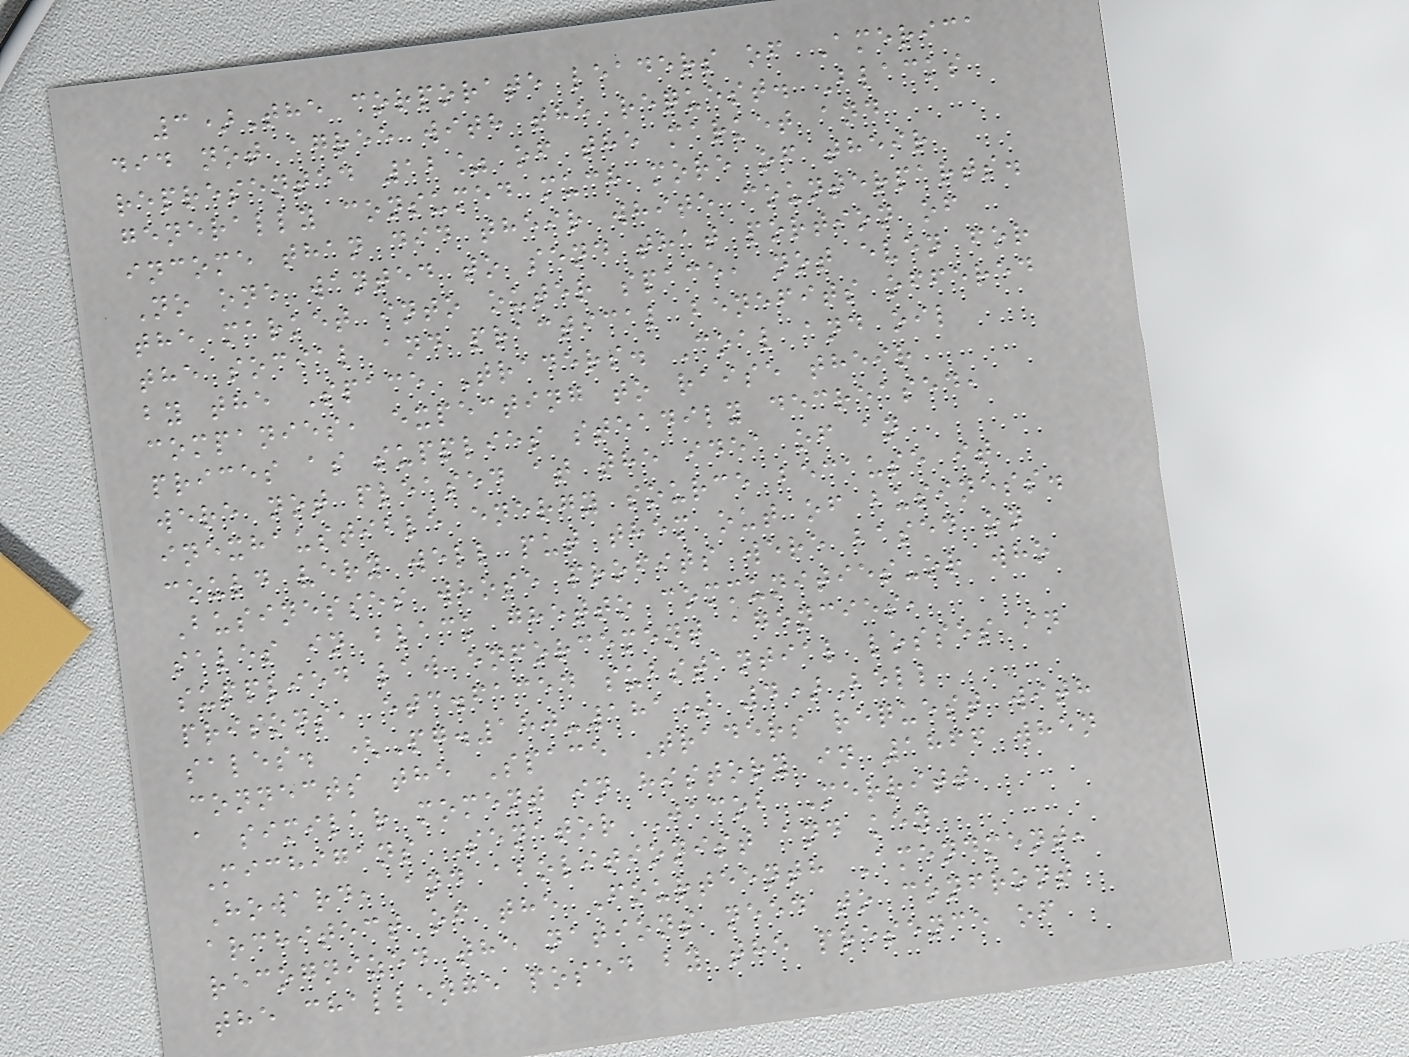3)The corporate leaders of America
did not agree with the request. Blacks
represented 12% of the market and
generally consumed much more of their
income than did their white counterparts.
No one wanted to send that portion of
the market into outer space, not even for
the social and practical benefits offered
by the Space Traders. Coal and oil
companies, expecting to raise their
prices as supplies steadily decreased,
were not pleased at the idea of an
inexhaustible energy source because it
could very well put them out of business.
Businesses whose profits were based on
sales in black ghetto communities-or who
supplied law enforcement agencies,
prisons, etc.faced substantial losses in
sales. (Pg.180-181) 4)Bell
connects the Space Traders request with
a similar moment in history in 1866 when
Michigans Senator Jacob Merritt
Howard, and abolitionist and key
architect of the Fourteenth Amendment,
recognized the nations need to confront
the challenge posed by the presence of
